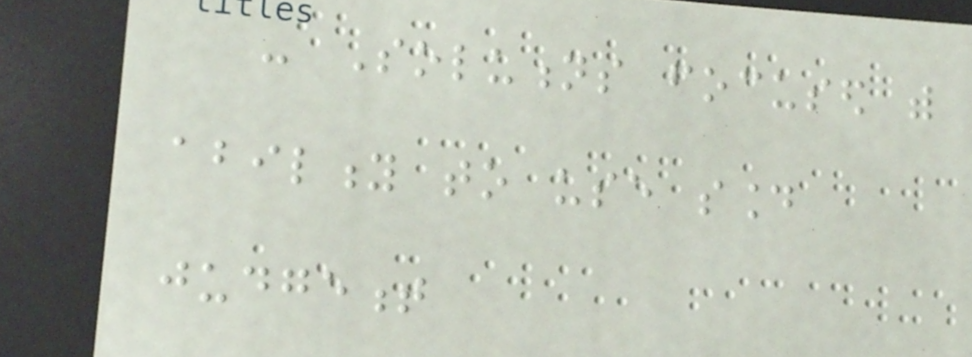- Solutions focused with
ability to use sound
judgement
